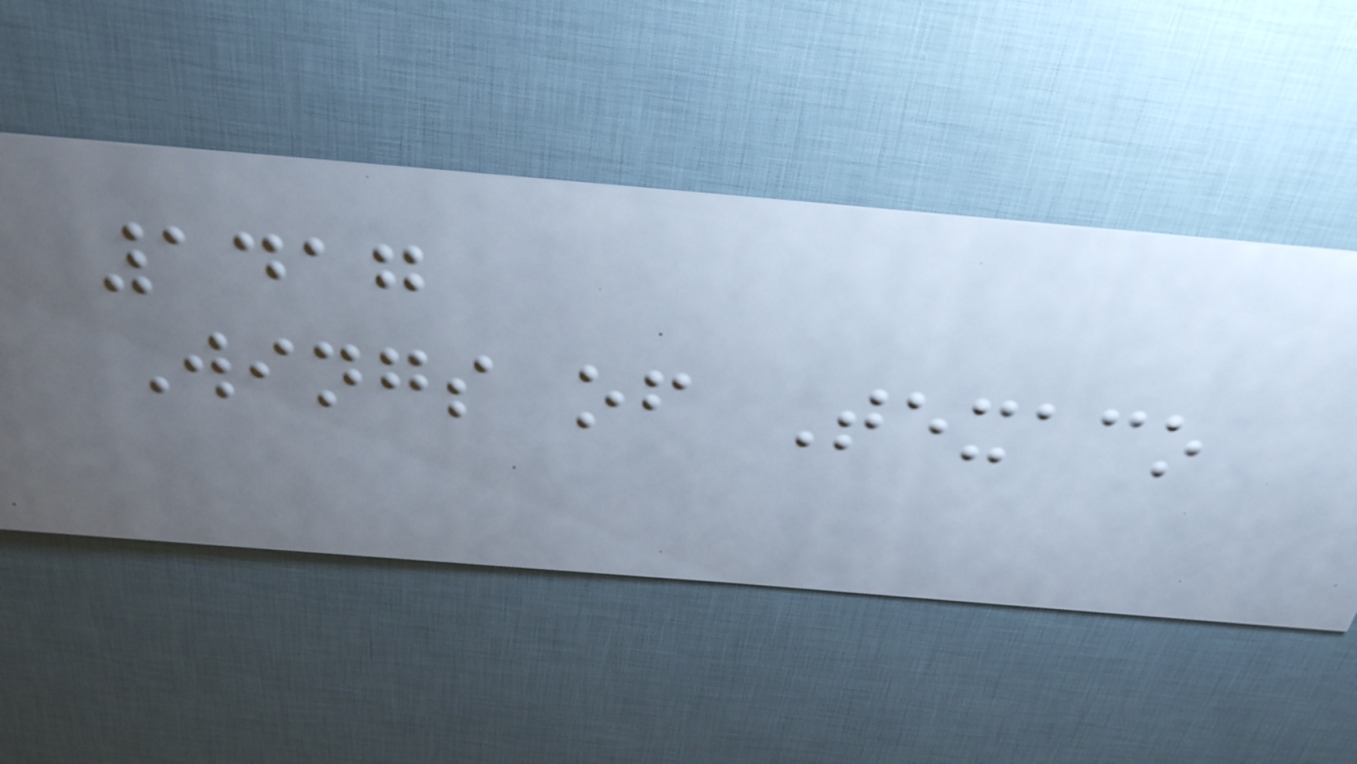1417
Wings of Texaco
